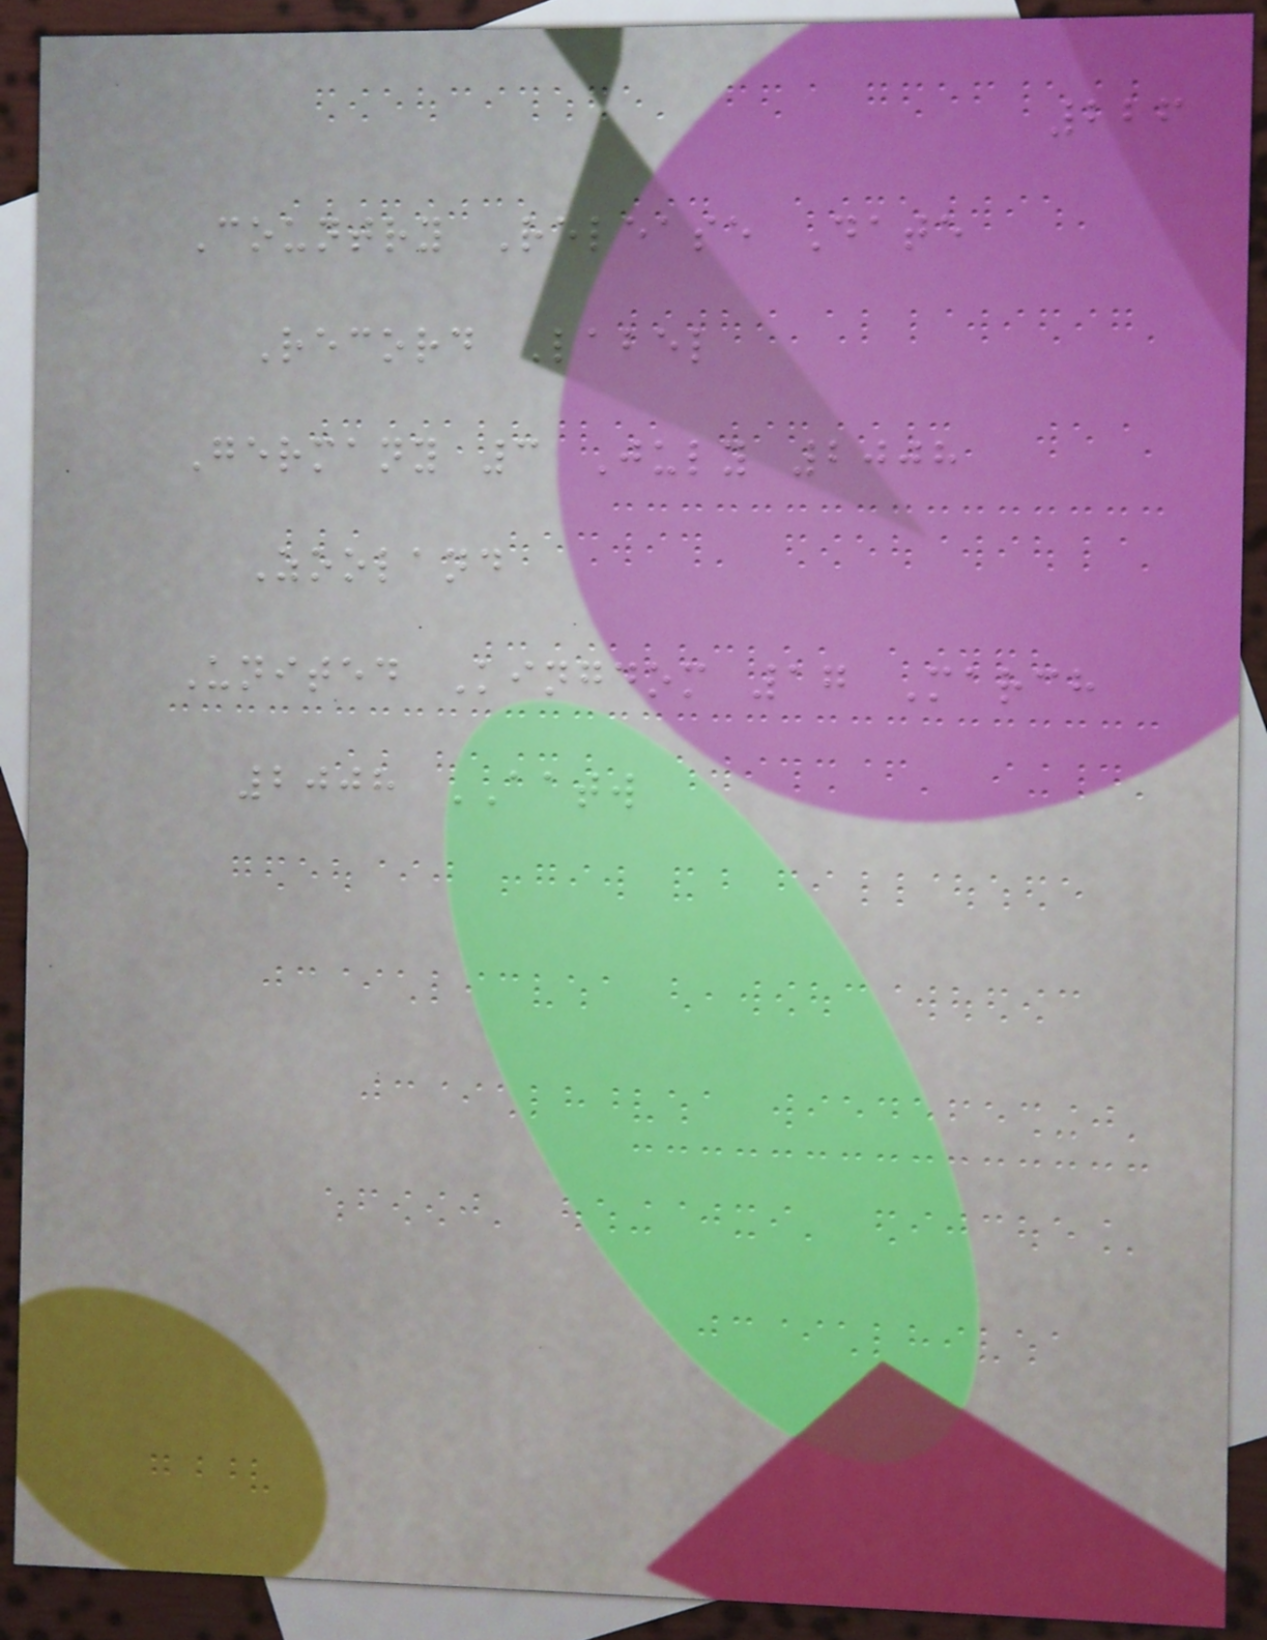226
Country Release Date
Record Label
Germany 3 July 2008
Zooland
United Kingdom 17 March
2008 AATW
